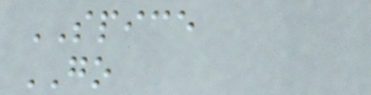SPICE
GO
